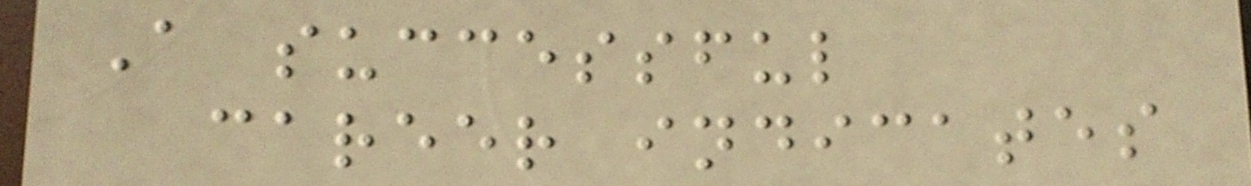A successful
career indicates
